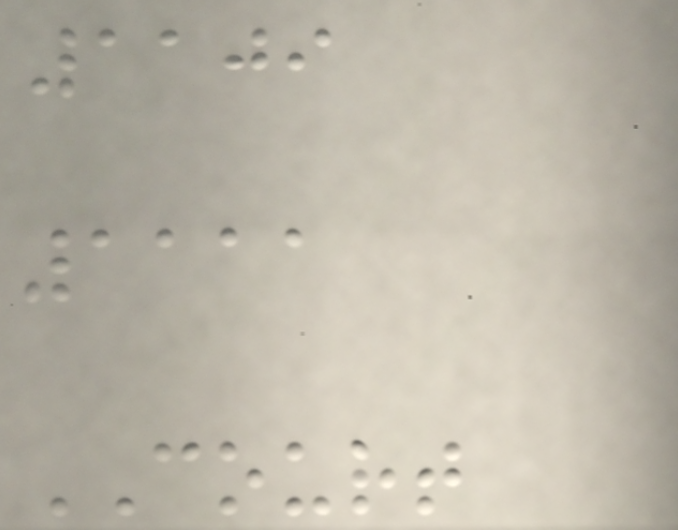1109
1111
COURT
